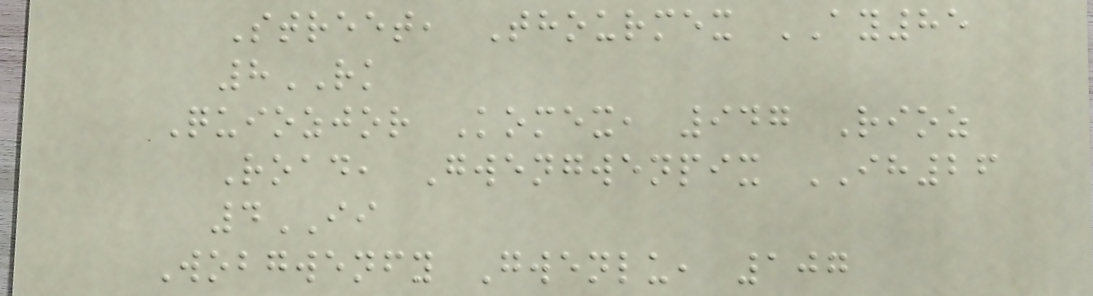Street, Thourmex AY85
8RK
Quiozjor Komex, 947 Rioz
Road, Gwengwenpix IH26
4II
Wobgwenfy Gwenlu, 107
